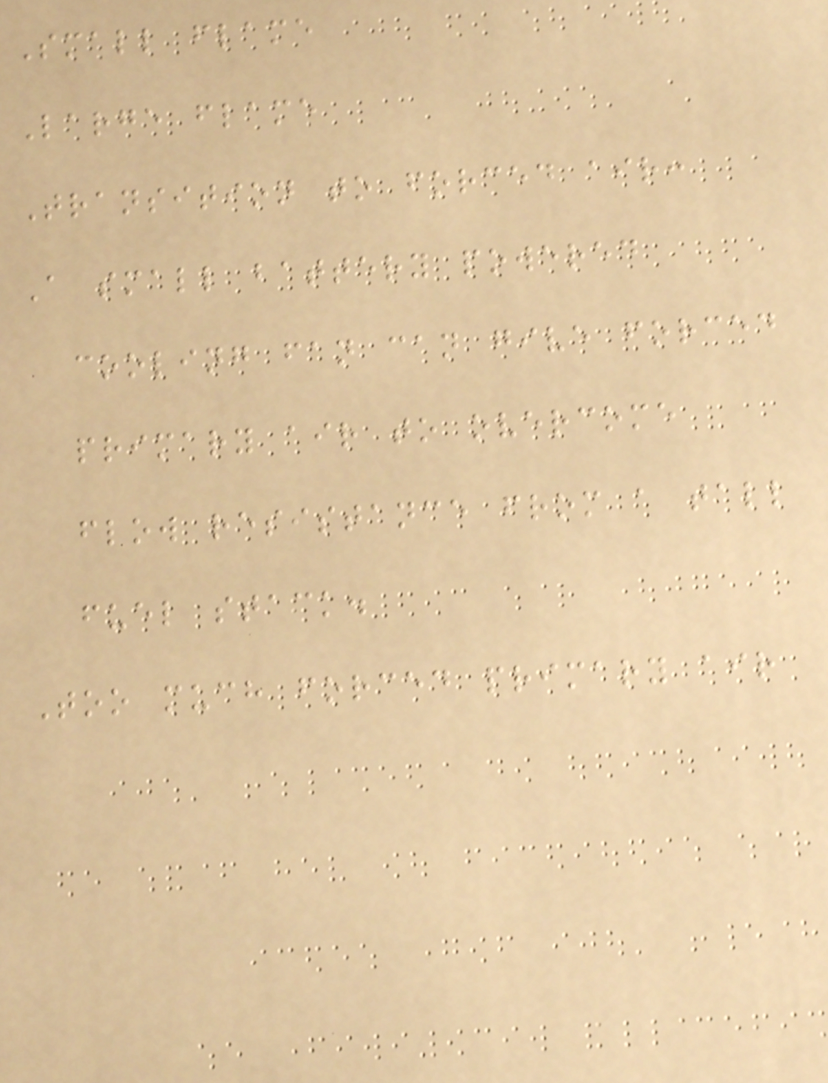Small flame
Large flame
Transition to forced air:
A small battery powered
cooling fan can give forced
primary air to overcome
flow resistance from a tall
fuel stack.
Too much forced primary air
